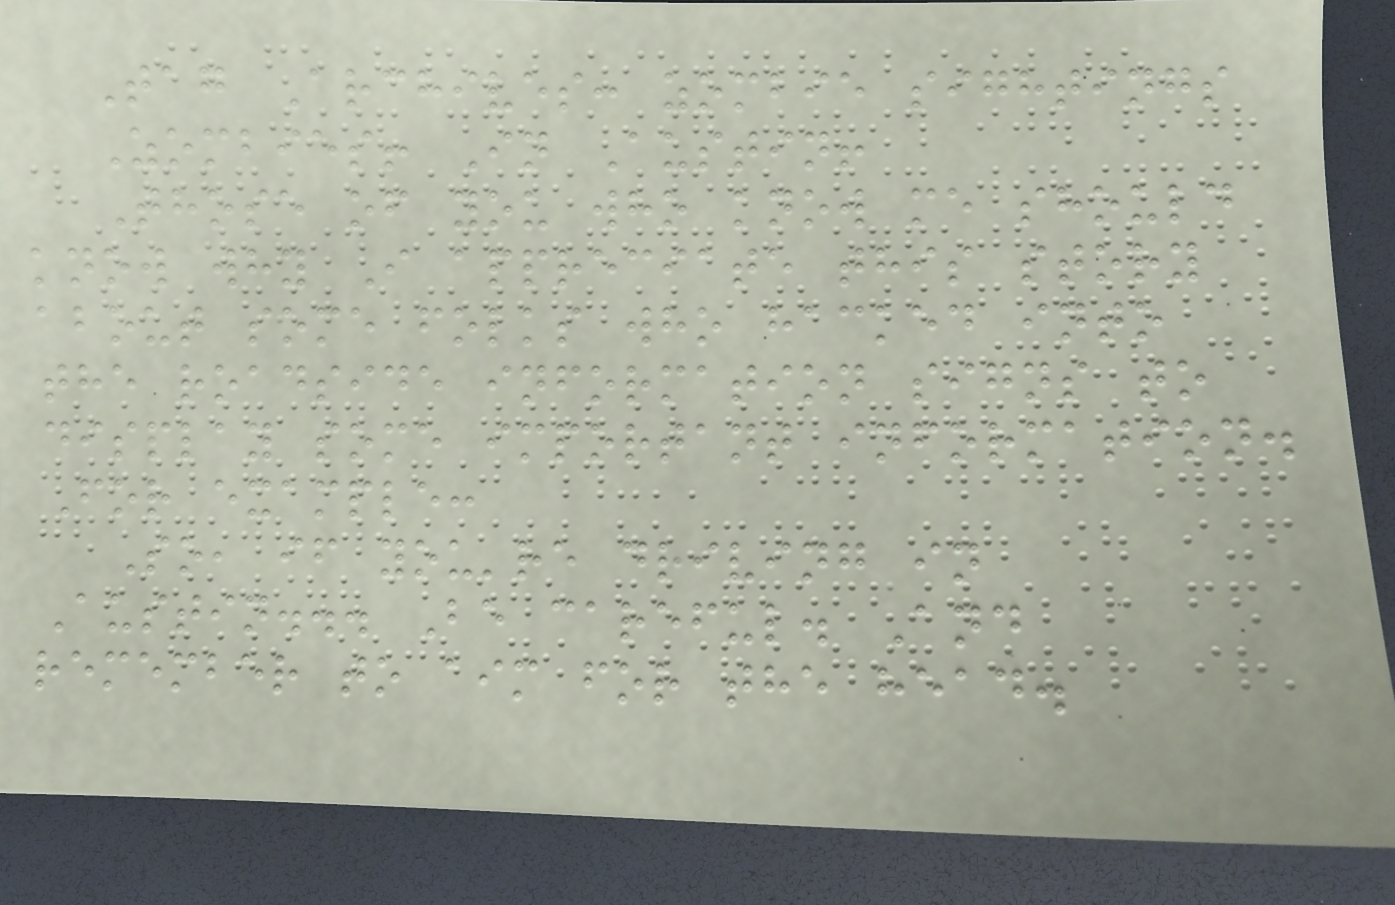Tag Archives: zombie sightings
Zombies! In Austin!
Those of you who know me should
know why I appreciate this story
about some folks who hacked into
the roadside information signs to
display some important information.
For example:
So, if you're driving in
Austin... Be careful. And
remember to aim for the head.
